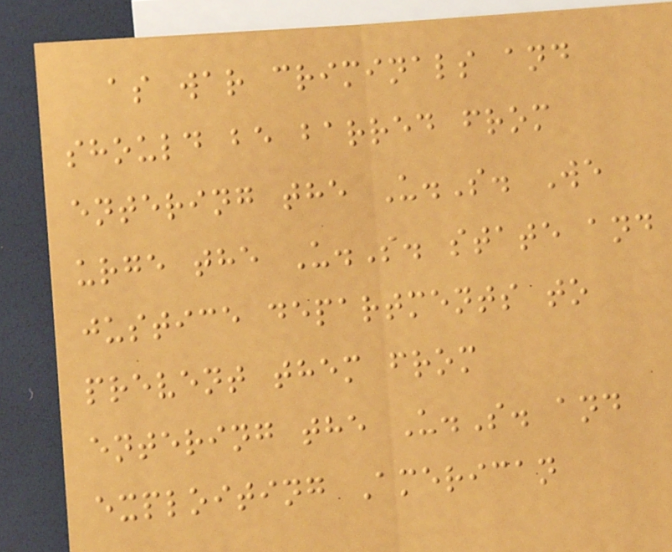as war criminals and
should be barred from
entering the U.S. We
urge the U.S. state and
justice departments to
prevent them from
entering the U.S. and
exploiting American
